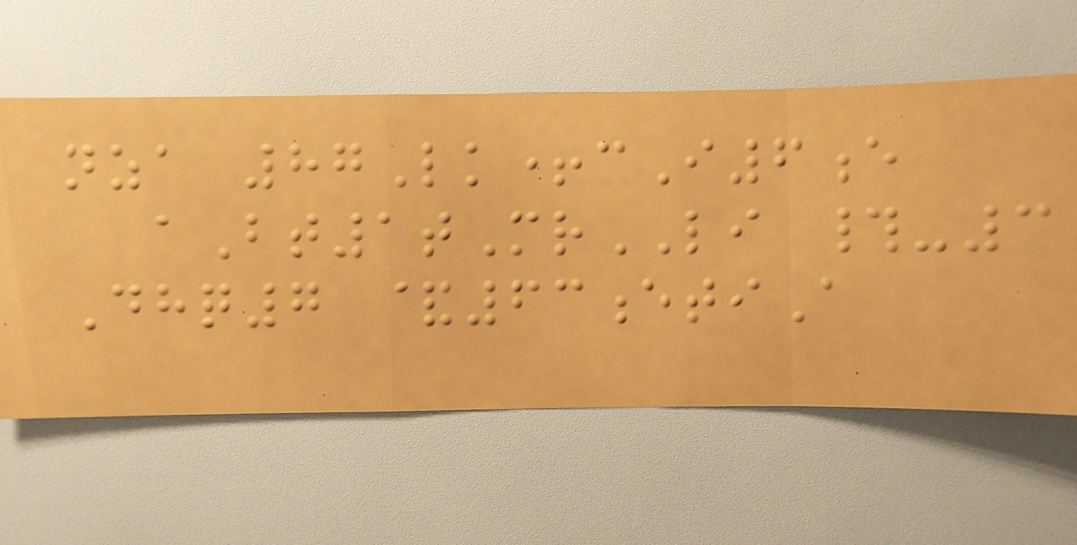nza 87Lk+cI6e
aBt1tMrLI #-3
Dhq7 &63etiA
